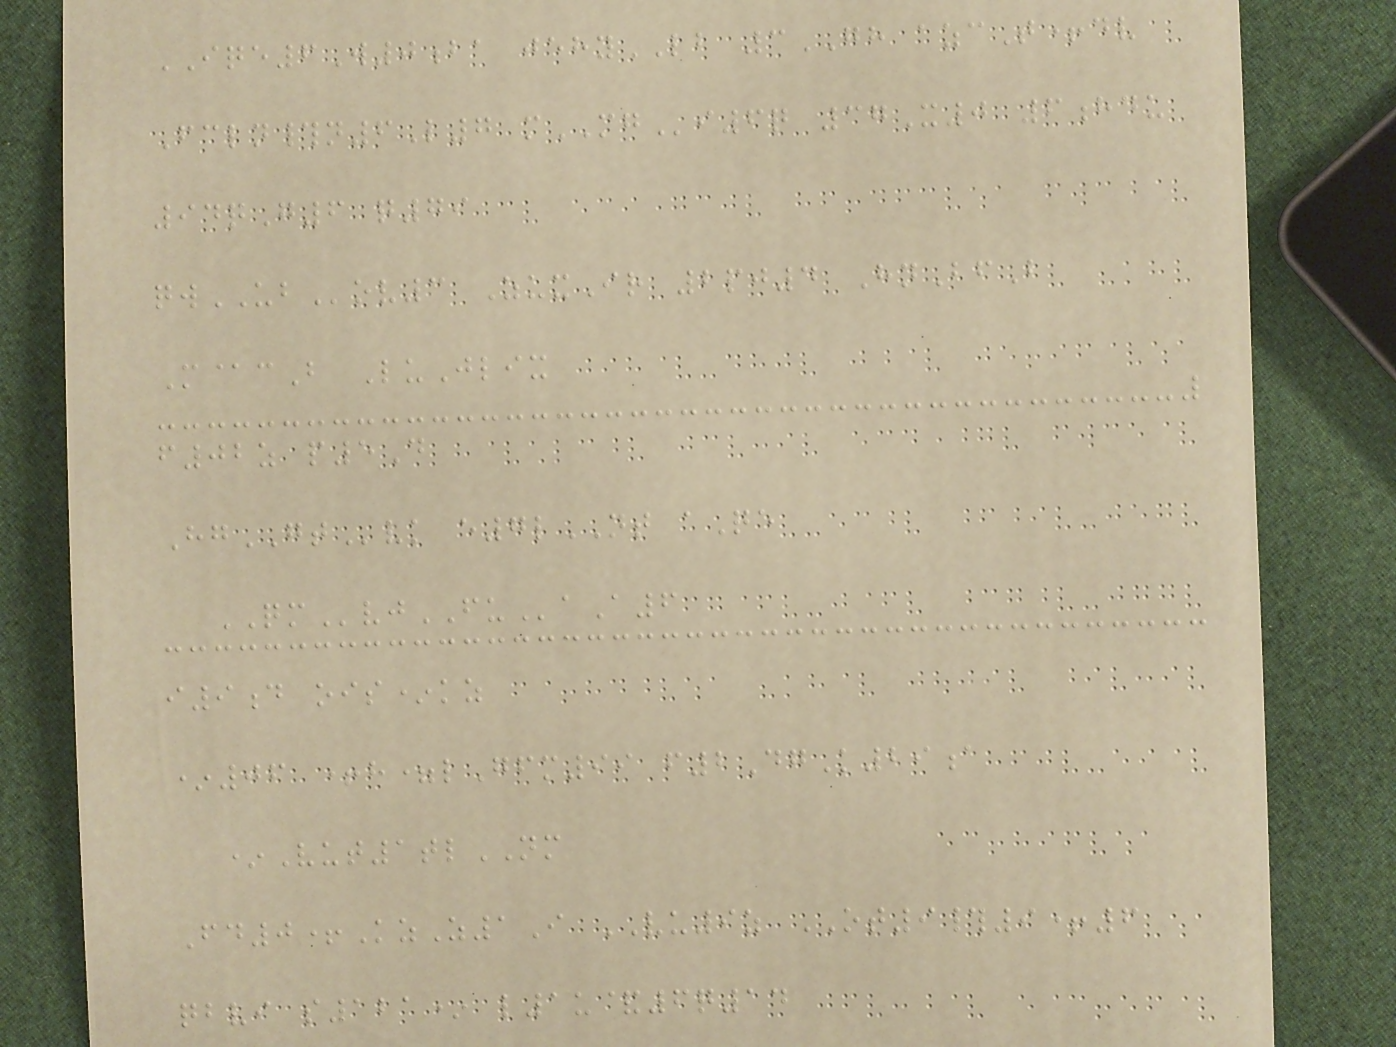IQE6W0ba jehyLB 3GH azcT+dv
Fcln#n6L7 mMGi6q 37X0 6hdu
94qG6 q79
qwUBov3 ZuxIr 2pj4 HnBfB
M@cB LuJlix
f02z p5D
HgGTvk e7lNT aQe
QMvjFUaA6
i9d ois*kz
*06 +h=lGfm99 f2DgK29a
*Vut1tlNM
Fd0+KzZ1I VU9z OT9#9+6
qbvi s121* l1u&6q14
